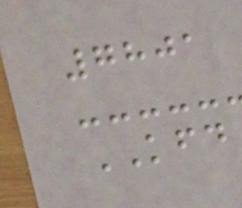7801
KFD
